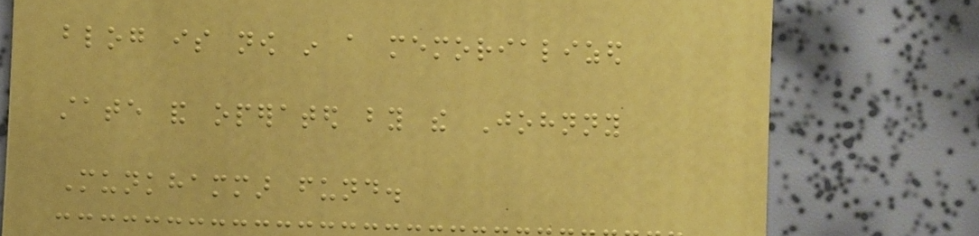blog is now in a memorialized
state and operated by the Johnny
Munkhammar fund.
